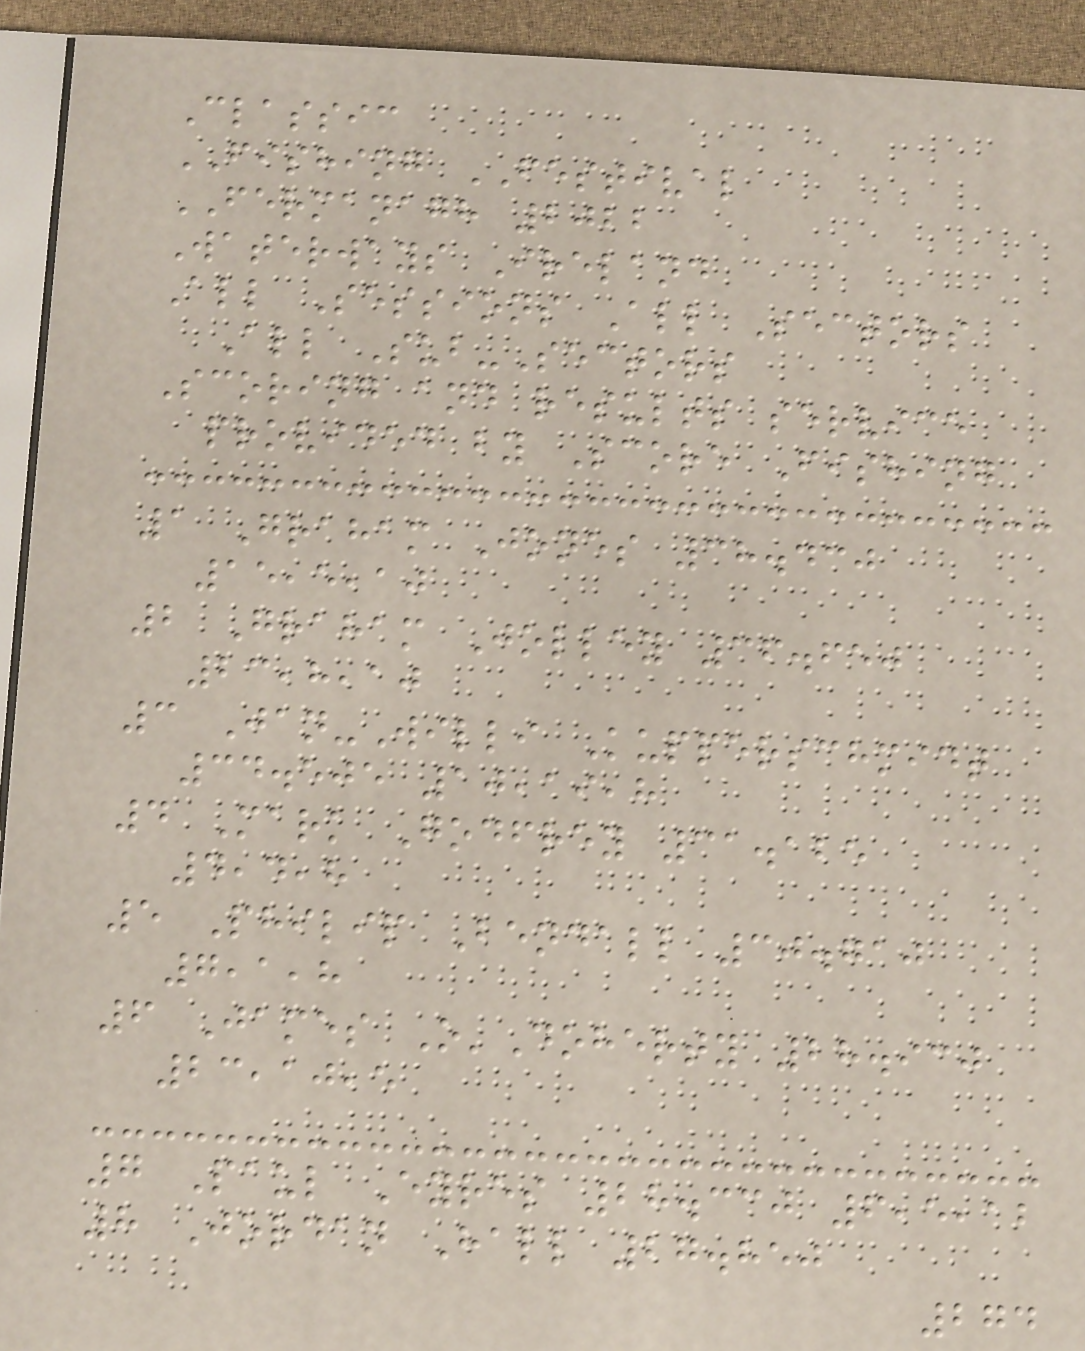Classic
FISHING FESTIVAL
FERMANAGH 2022
Waterways Ireland
All Sessions All Sectors
All Sub-Sectors
Scoring and results service
provided by Score Fishing
1 Graham Jones 38.430
15,5,10
2 Graham Jolley 36.650
23,8,10
3 Jan-Willi Kupperschmidt
34.505 10,19,8
4 Mark Godfrey 31.125
4,4,8
5 Philip Bendall 30.710
7,1,8
6 James O'Doherty 28.930
23,10,5
7 Paul Eyres 28.330 6,5,12
8 Jordan Hall 27.850
274
